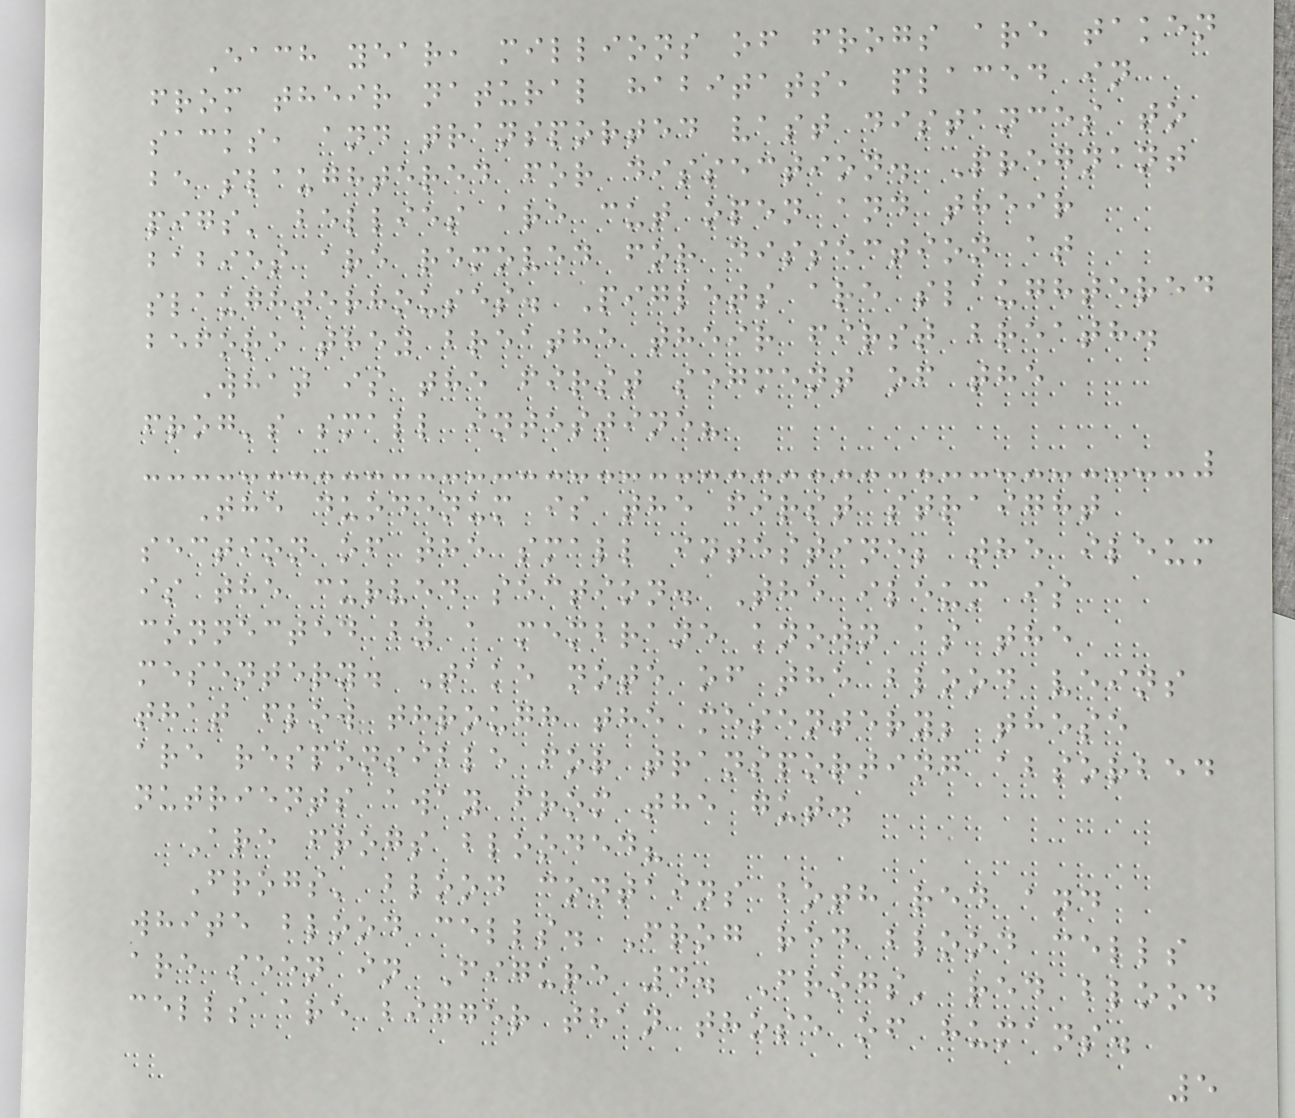Each year, millions of frogs are taken
from their natural habitats, placed in
sacks, and transported vast distances to
be slaughtered for dissection. Pregnant
pigs' bellies are cut open and their
babies are removed for dissection at
slaughterhouses. Piglets are slaughtered
before they breathe their first breath.
What is the first segment of the
frog's small intestine?
The duodenum is the first straight
section of the small intestine; the ileum
is the curved section. The ileum is
connected by a membrane known as the
mesentery. Take note of the blood veins
that flow through the mesentery; these
are responsible for transporting absorbed
nutrients away from the gut.
Are frogs blooded?
Frogs' blood contains both red and
white blood cells. Frog red blood cells
are seen in Figure 4. Frogs' red blood
cells are bigger than those of humans.
5
